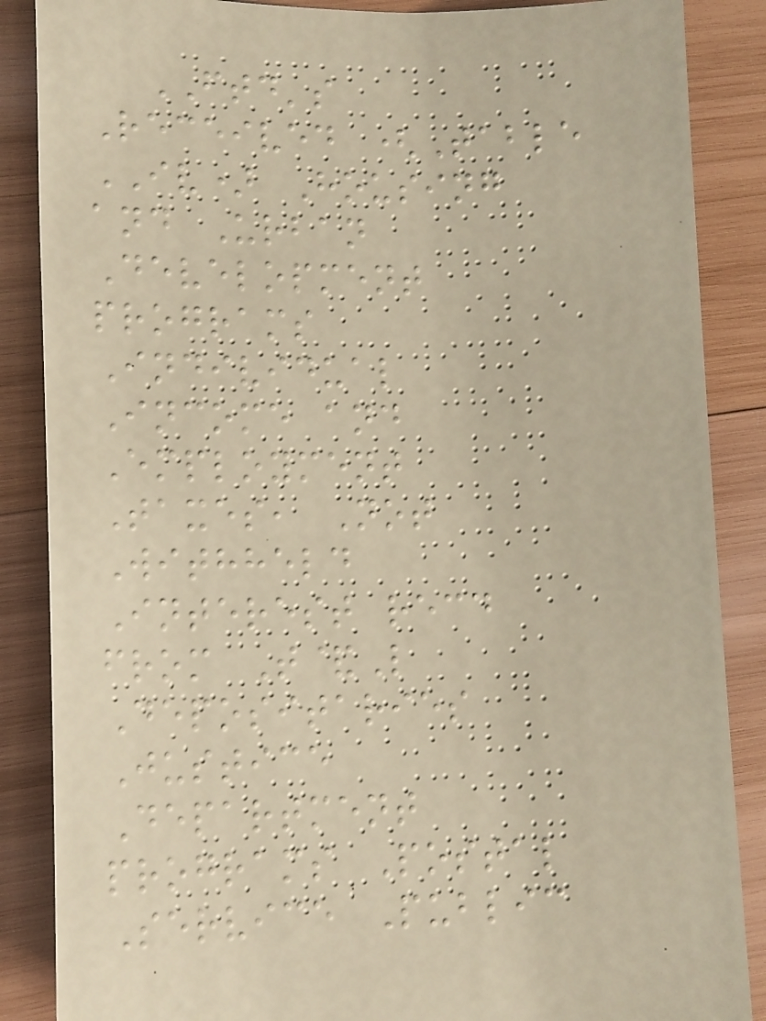FTD's
Received (Table
IV) Housing
and Urban
Development
programs
Individual
Income and
Employment
Taxes, Not
Withheld
Interest recd
from T&L
Depositaries
Justice
Department
programs Postal
Service Public
